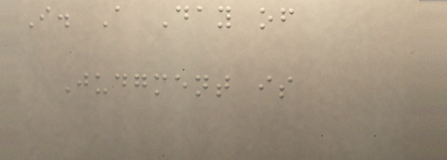I. A Day of
Judgment is
